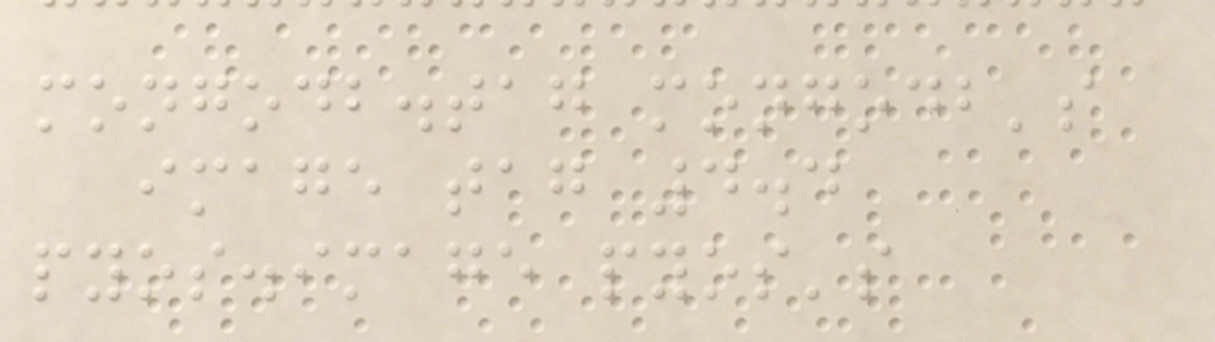mongodb.tag mongodb's
image tag 4.4
pyos.image pyos's
